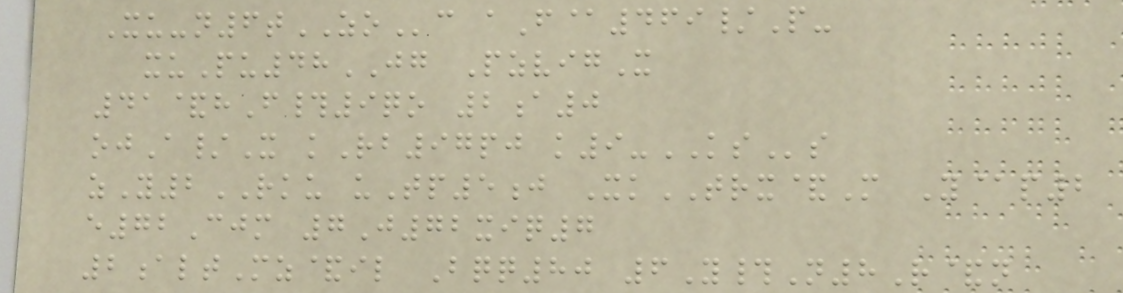Xu-n6tZOc aF@469/P-
xuPu48JG PzvigX
41&hF#9qo 2a0
ojA/X kRb97pj k9-KSs
zY2RKU uTp5j XkTRX&M Y@p2
e72Cjm 7J72xiq7
2altMz&il Bqq80 6Y#N8R&n
